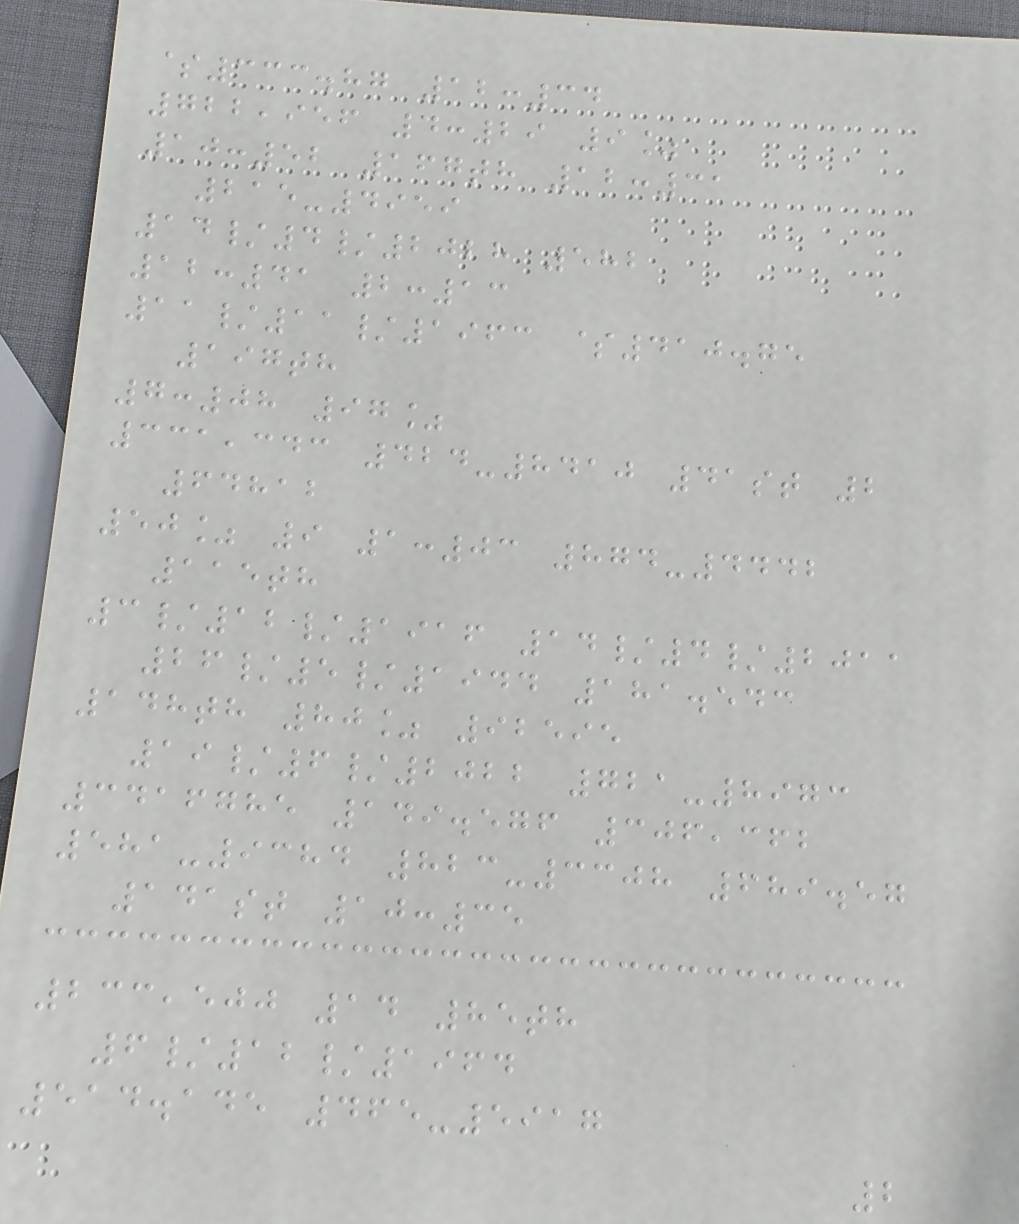$333.87 12:34
722,956 4:29 9%
10:52 167th 12:31
215-4959
14/4/2028 582
12:41 2:13
11/11/1963 $410.75
197th
7:08 97%
331,343 424-8410 41st 2
64812
50% 9 1:03 874-4442
115th
3/12/1916 14/4/2011
26/5/1944 181.543
148th 80% 92595
19/6/2022 721-8973
3416785 149.576 306,362
581-9384 823-3308 689.57
141st 10:35
233,500 14 85th
6/12/1964
514.145 465-5917
2
